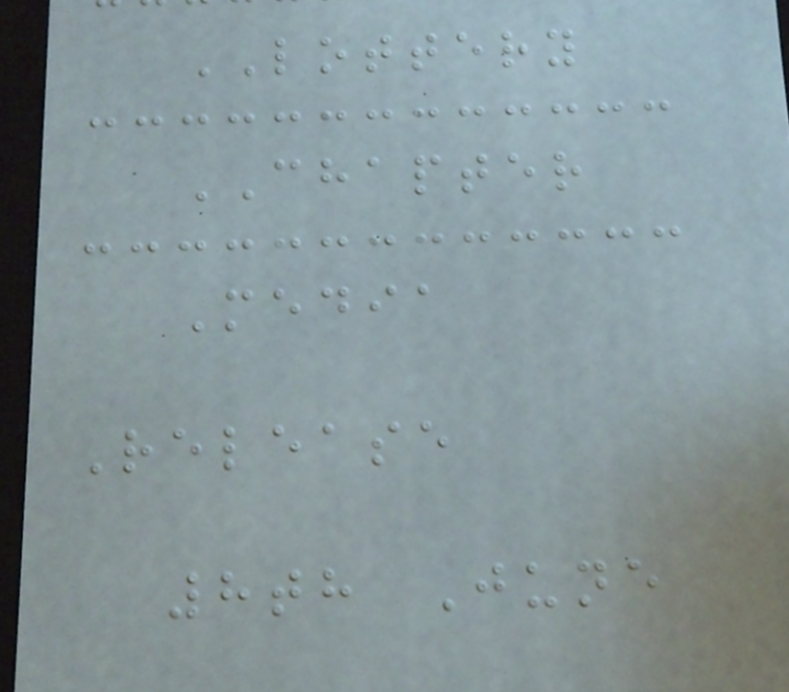LOTTERY
CHAPTER
Media
Release
8th June
